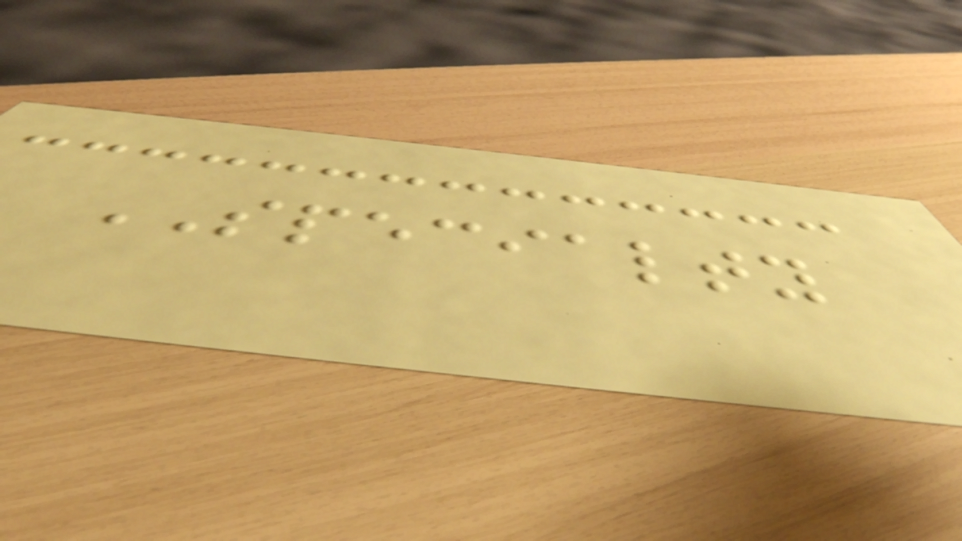SPECIALTY
